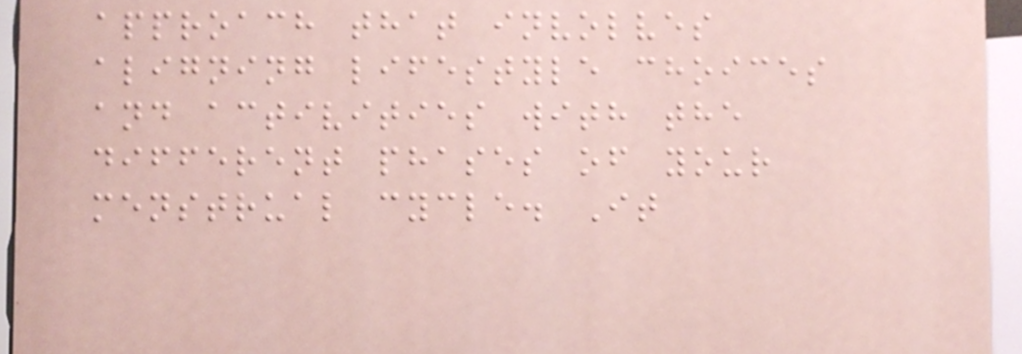approach that involves
aligning lifestyle choices
and activities with the
different phases of your
menstrual cycle. It
